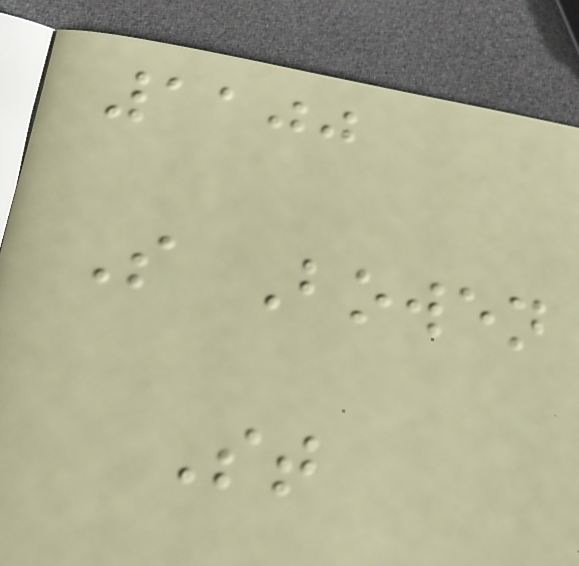1100
S Bowen
St
